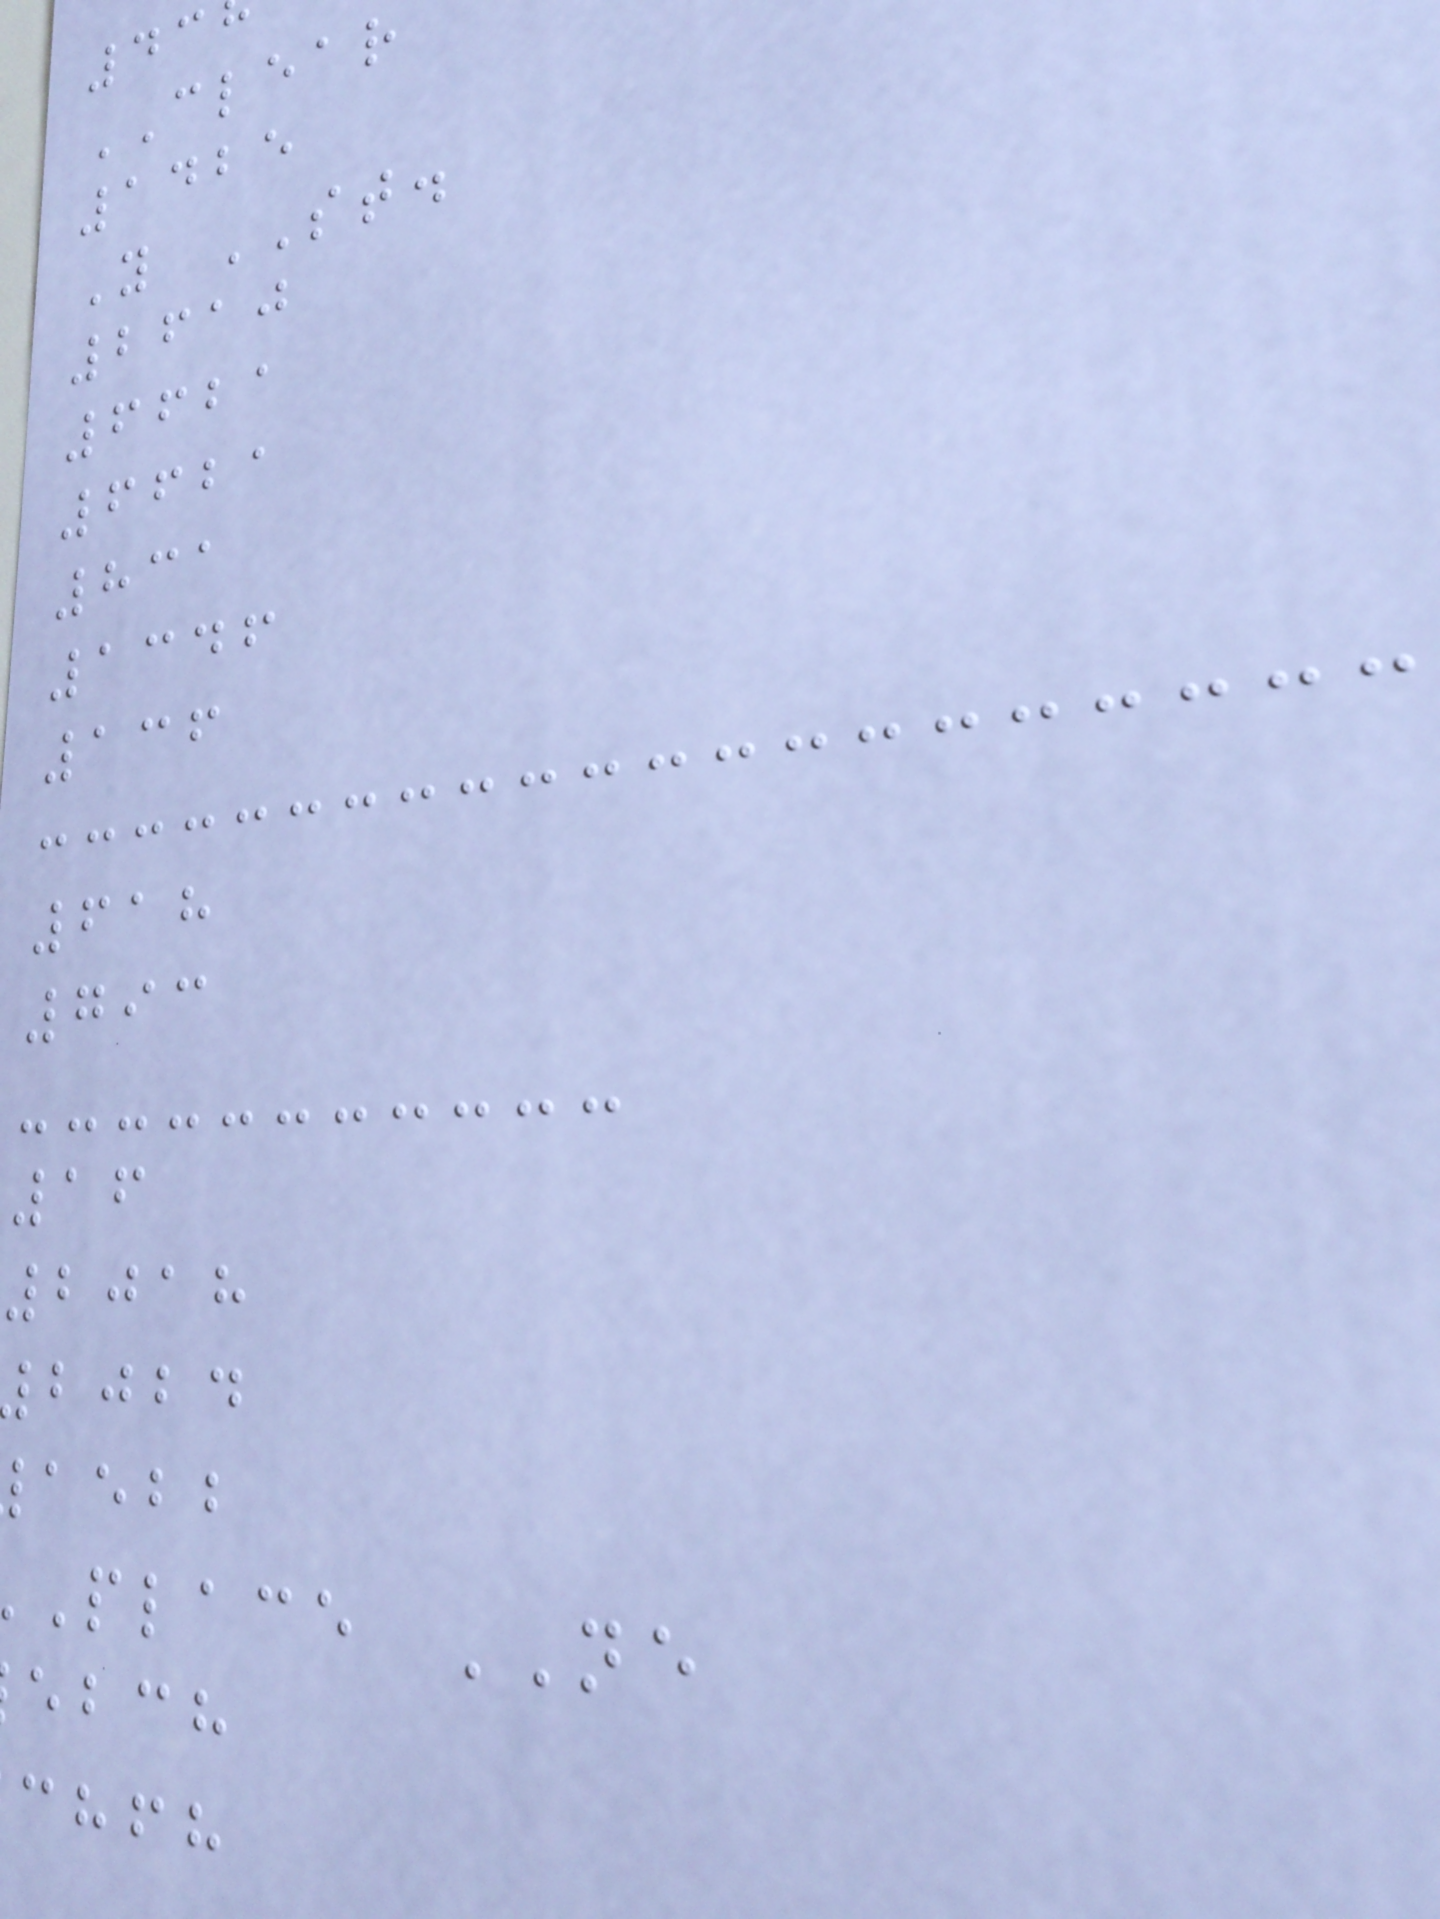CLEAR
1425
Y ST.
2610
6621
6621
831
1346
136
618
793
16
2018
bjbd
aebb
place NE
ebch
chfh
